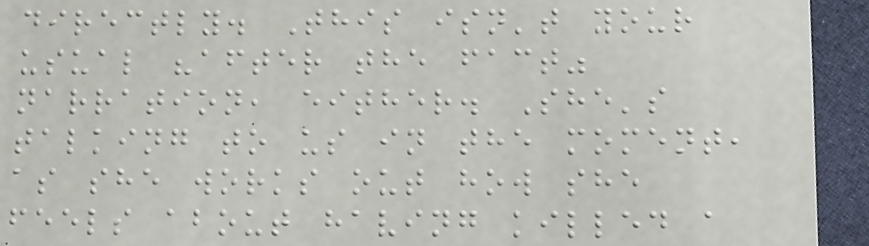directly. This isn't your
usual "after the fact"
narration, either. She's
talking to us in the moment,
as she works out how she
feels about having killed a
